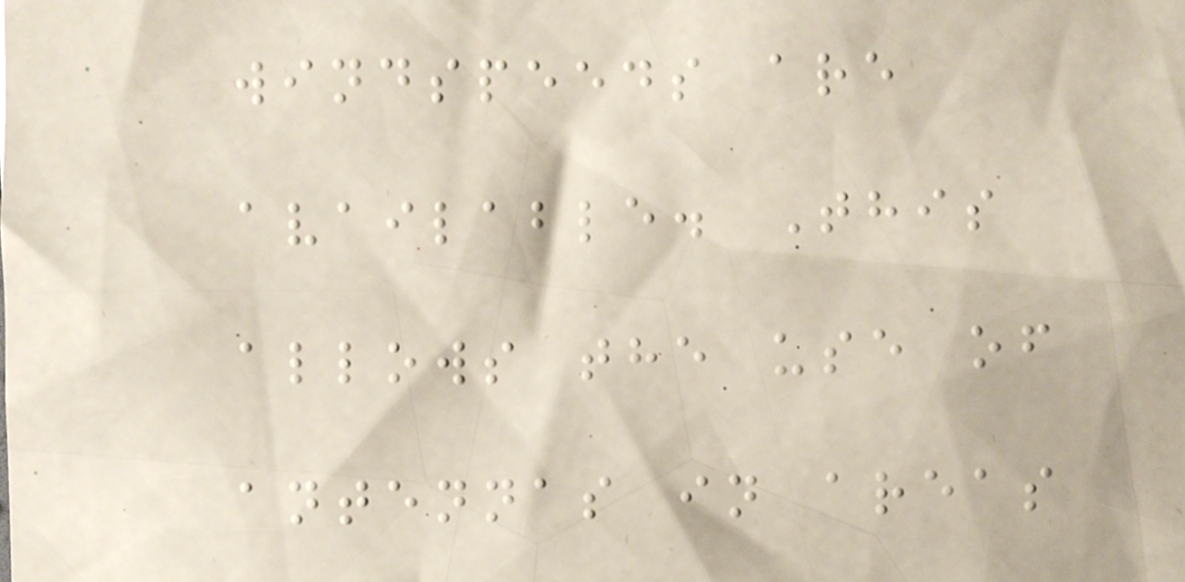windspeeds are
available. This
allows the use of
antennas in areas
